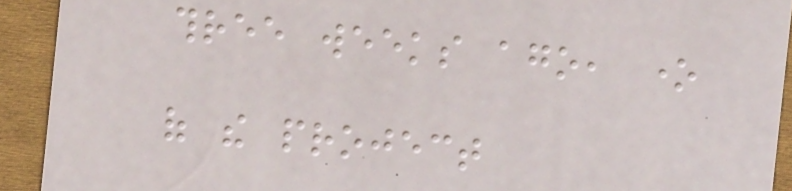three weeks ago, one
of the project
